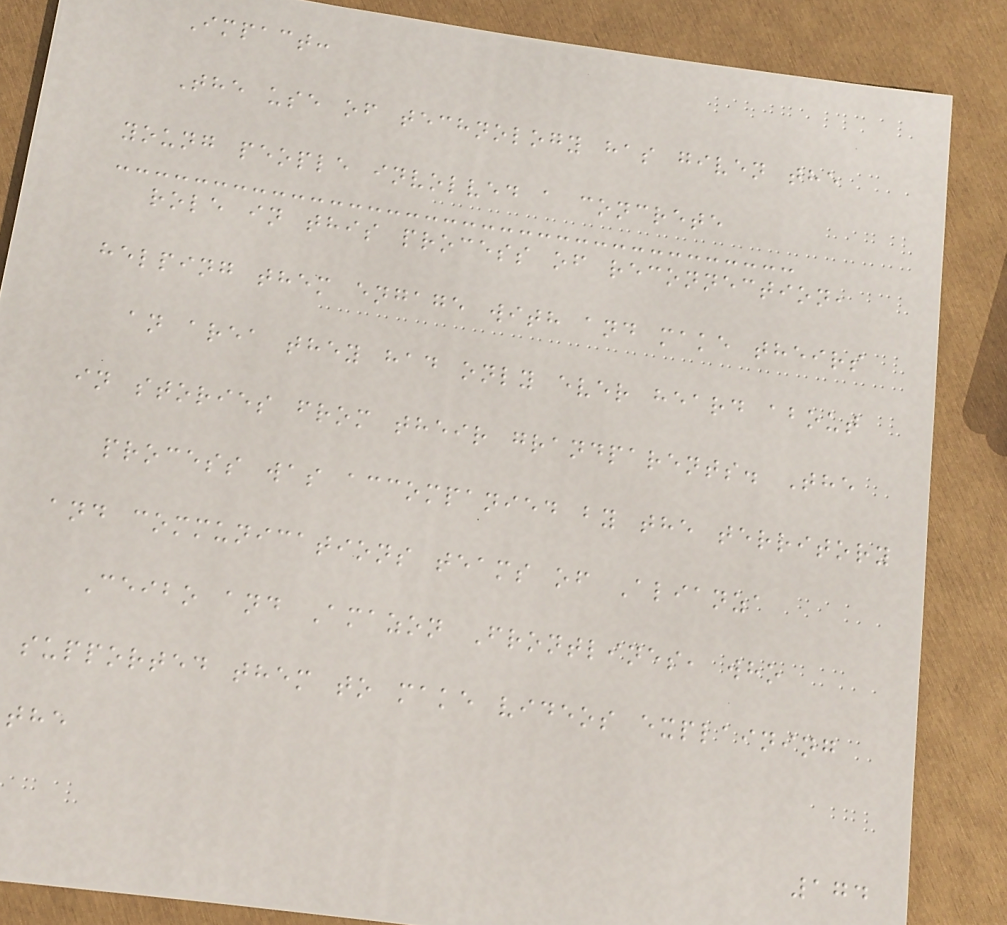Impact:
The use of technology has given the
young people involved a concrete
role in this process of reconnection,
helping them engage with and make theirs
an area they had only ever heard about
in stories from their grandparents. The
process was accompanied by the territory
and communications teams of Alianza
Ceibo and Amazon Frontlines, who
supported them to make videos explaining
the
174
